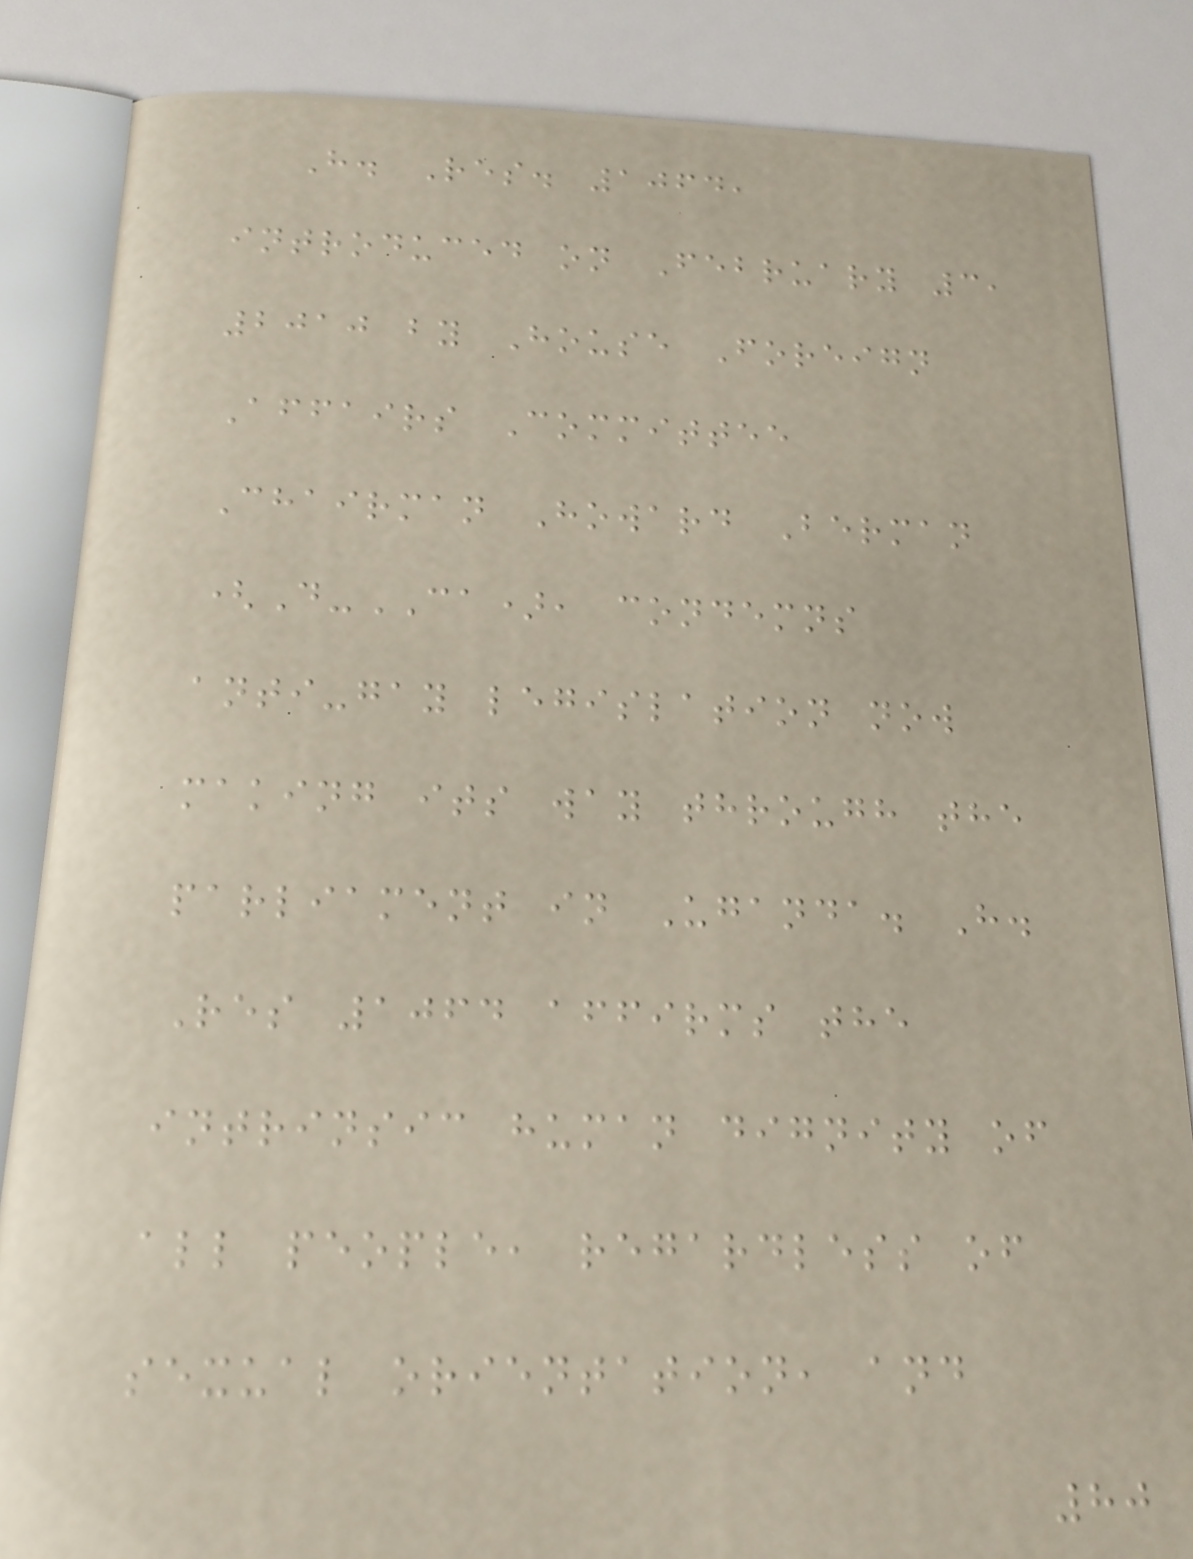H. Res. 1064,
introduced on February 3,
2010 by House Foreign
Affairs Committee
Chairman Howard Berman
(D-CA), condemns
anti-gay legislation now
making its way through the
parliament in Uganda. H.
Res 1064 affirms the
intrinsic human dignity of
all people, regardless of
sexual orientation, and
80
